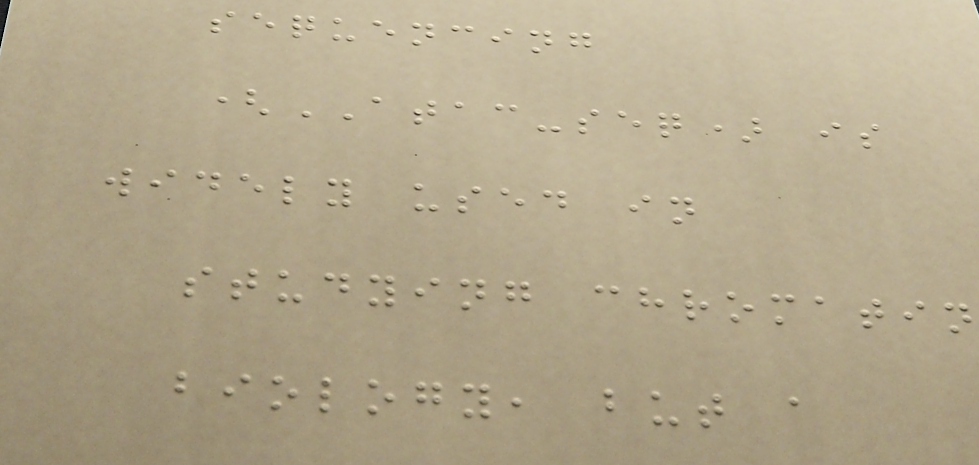sequencing
(ATAC-seq) is
widely used in
studying chromatin
biology, but a
